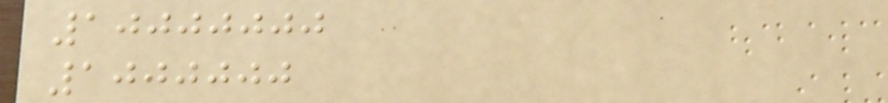10000000
1000000
